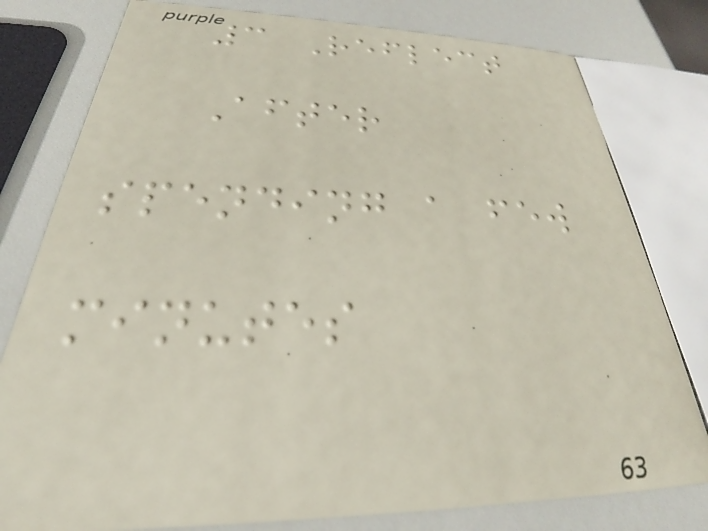3 Reflect
After
spending a few
minutes
